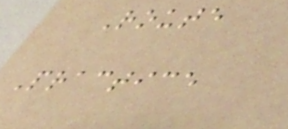Route
Practice
